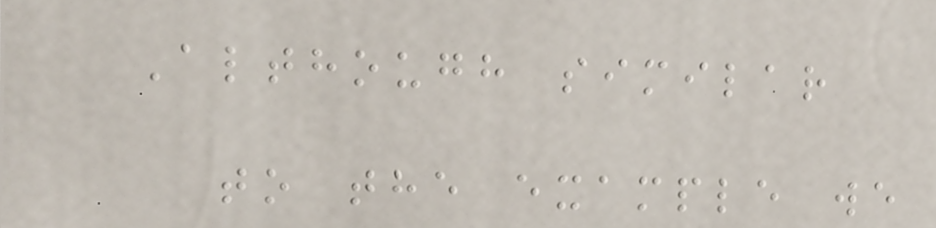Although similar
to the example we
